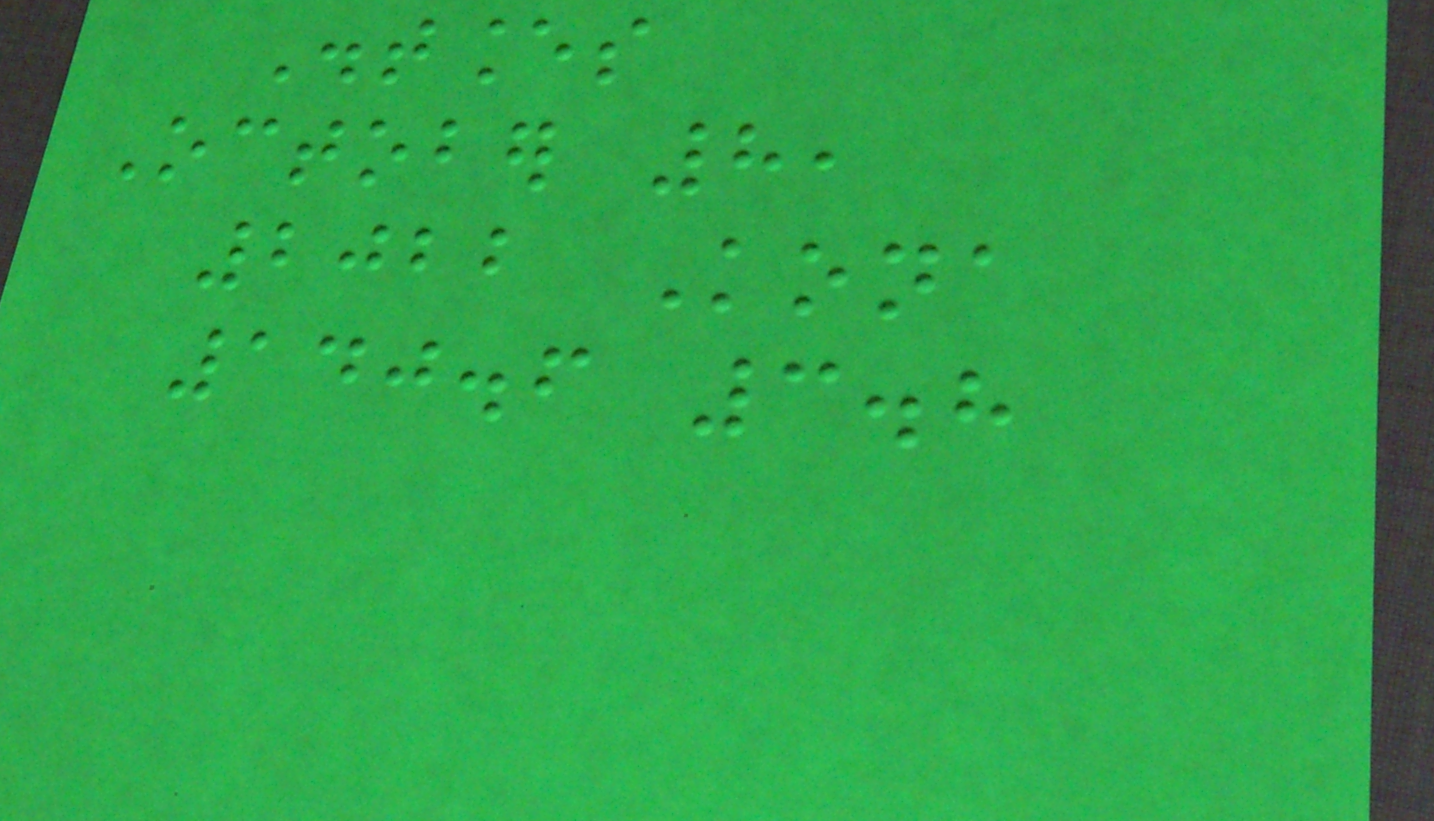Distances
October 8,
2022 Kona
140.6 3.8
